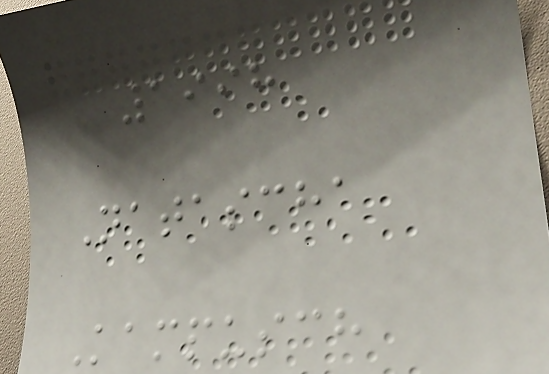1998
Natascha
Kampusch
